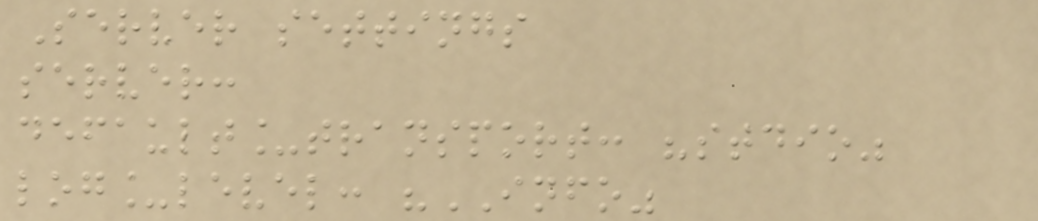Server settings
server:
default_transport: "stdio"
log_level: "INFO"
